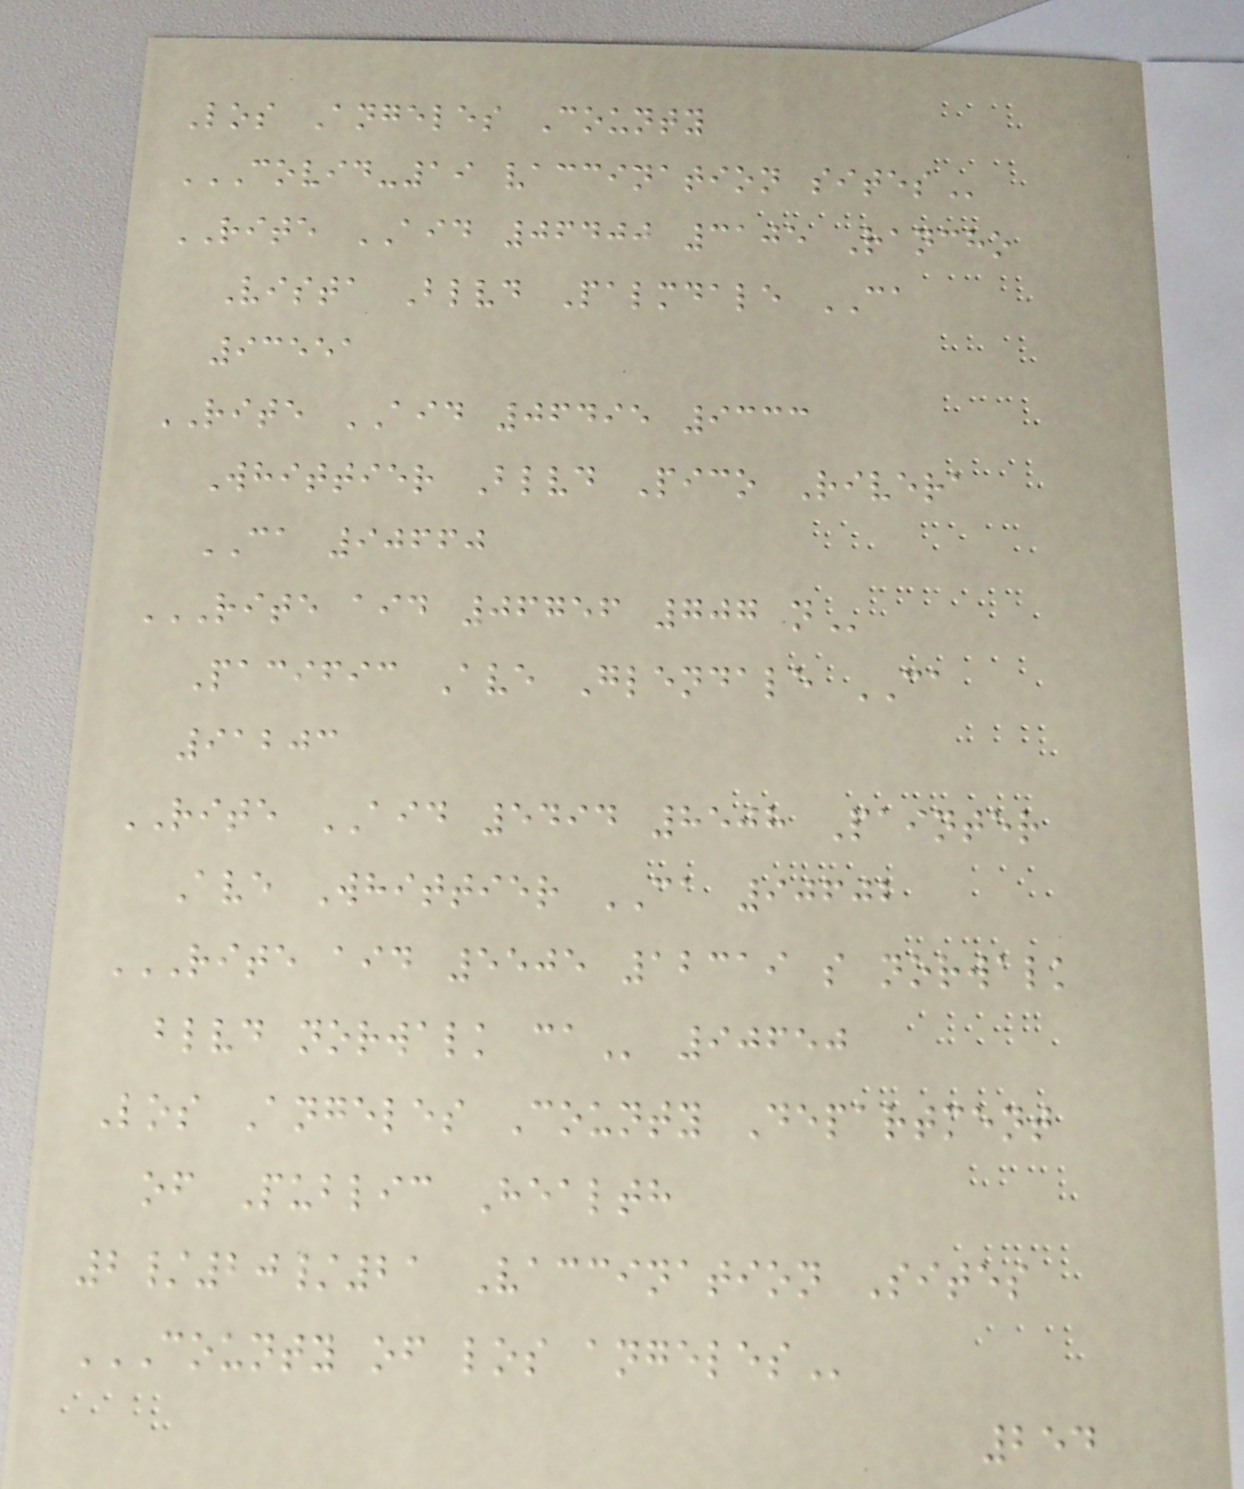Los Angeles County
COVID-19 VACCINATION SITES
RITE AID 06400 3105 Rancho
Vista Blvd Palmdale CA
93551
RITE AID 06495 9333
Whittier Blvd Pico Rivera
CA 90660
RITE AID 06756 707 N
Pacific Ave Glendale CA
91203
RITE AID 5494 8508 Painter
Ave Whittier CA 90602
RITE AID 5505 12319 S NORWALK
BLVD NORWALK CA 90650
Los Angeles County Department
of Public Health
2/20/21 Vaccination Sites
COUNTY OF LOS ANGELES
254
